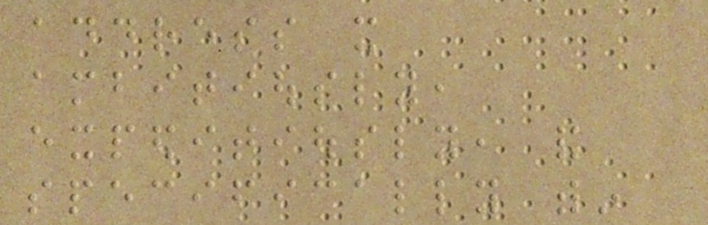address it
ambitiously,
expeditiously, and
specifically within
